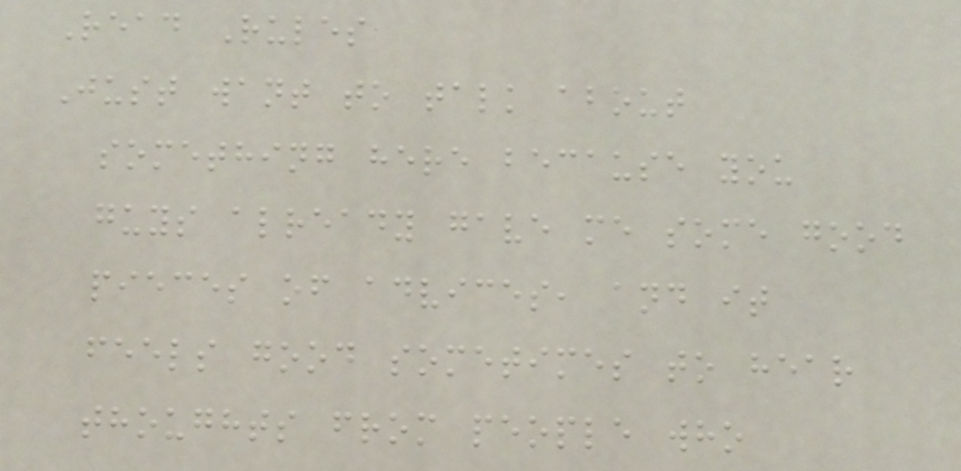Read Rules
Just want to talk about
something here because you
guys already gave me some good
pieces of advices, and it
feels good sometimes to hear
thoughts from people who
